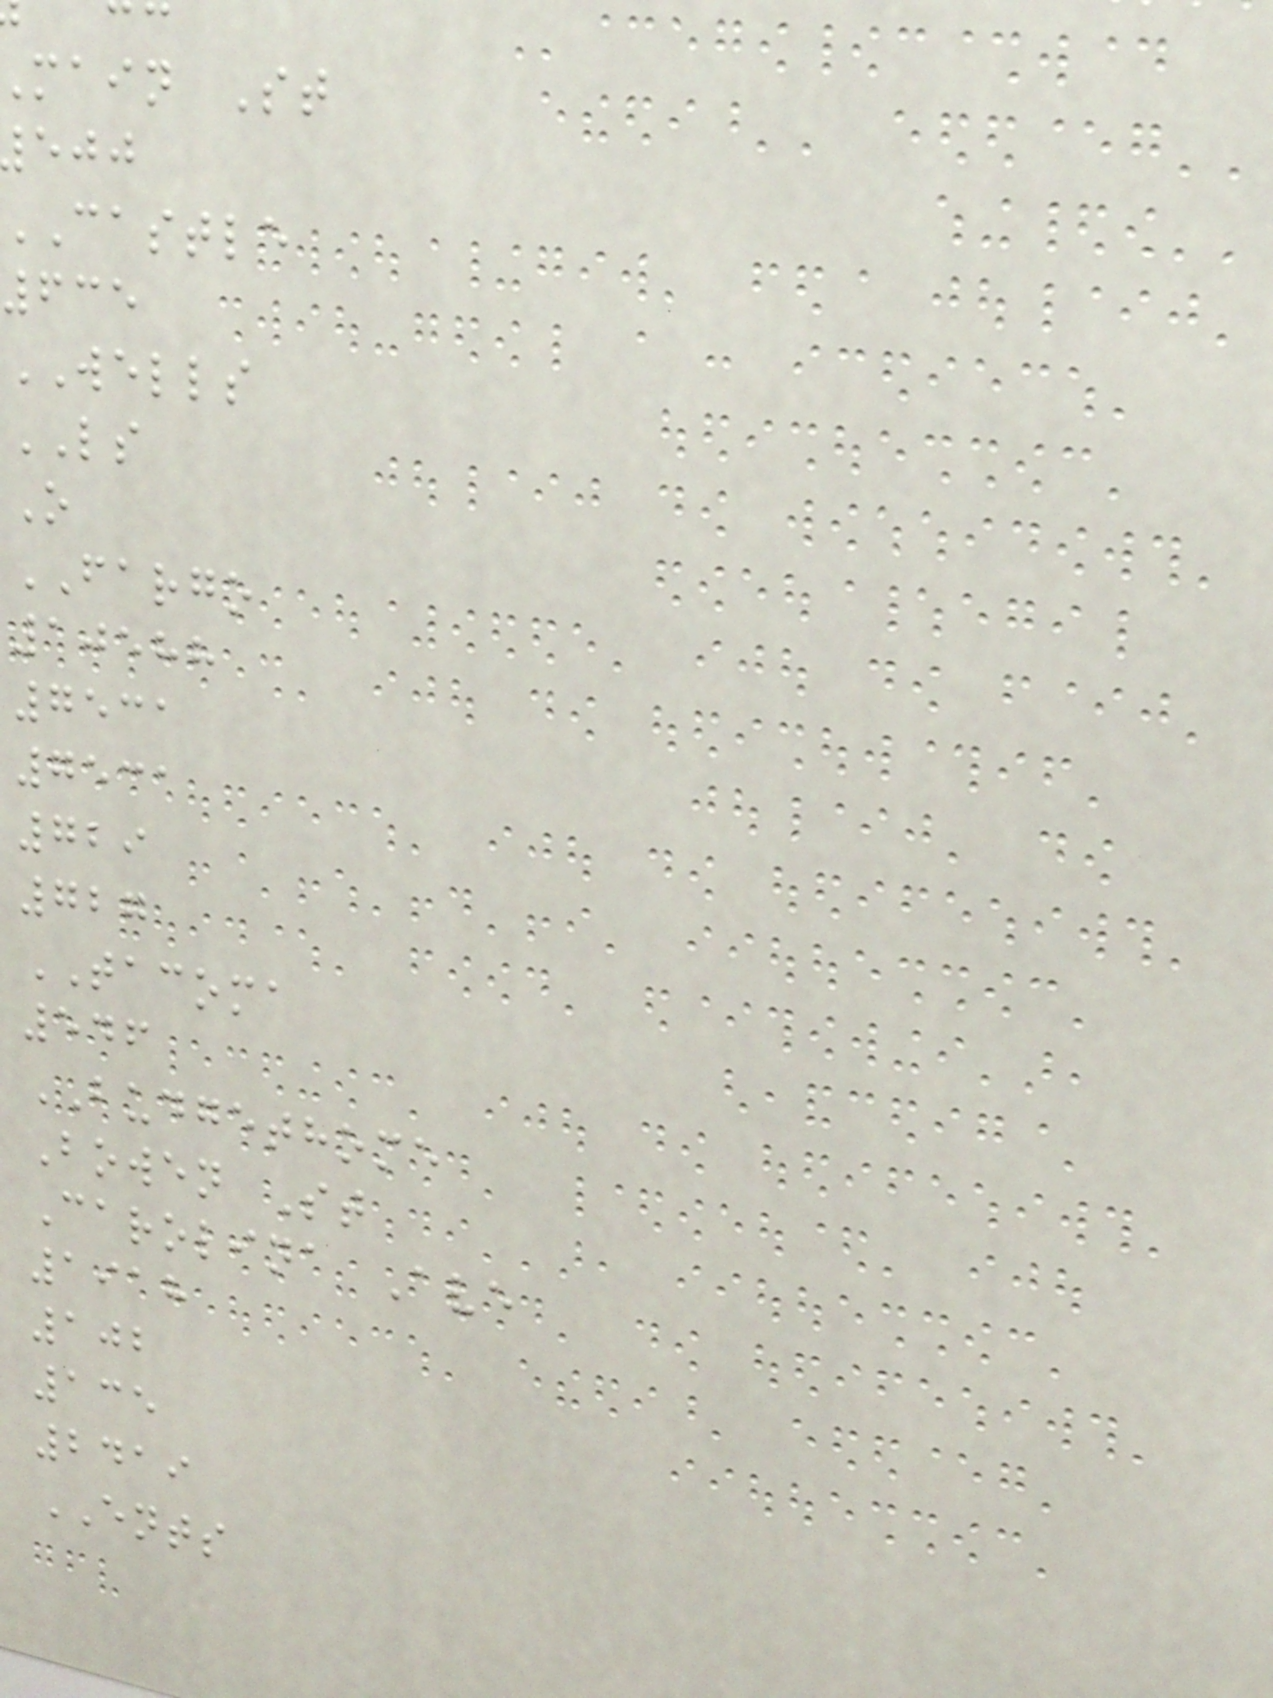main St
castle
635
WELLS
LS
O
FARGO
10588
7531
7531
729
727
TACOMA
546
BUDGETHOME
Bowen St
Carolina Ave
1918
102
135
2419
ENTS
